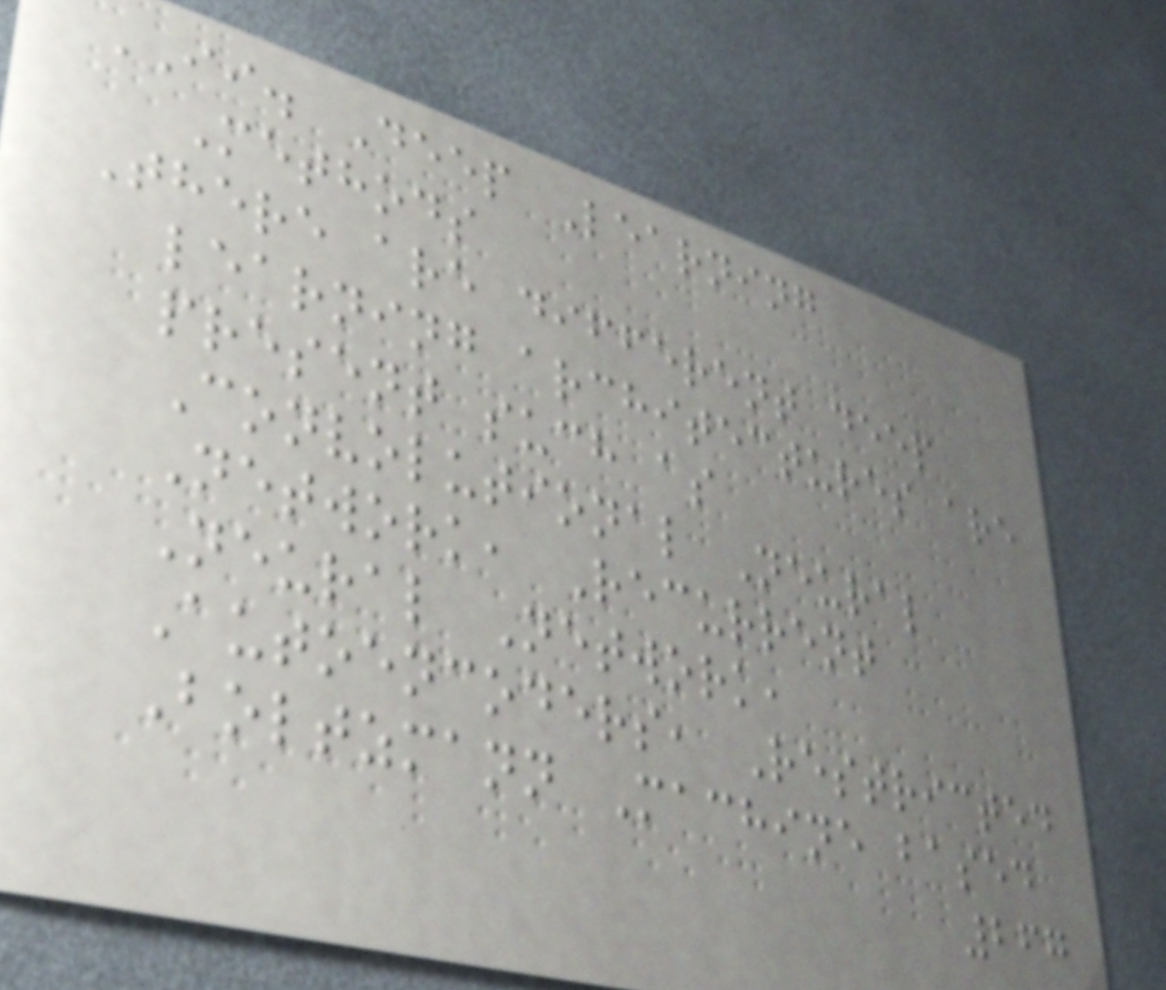II. Deep Learning
Methods
There are different deep
learning architectures are
present such as
Convolutional Neural
Network, Recurrent
Neural Network,
Autoencoders, Restricted
Boltzmann Machine based
267
